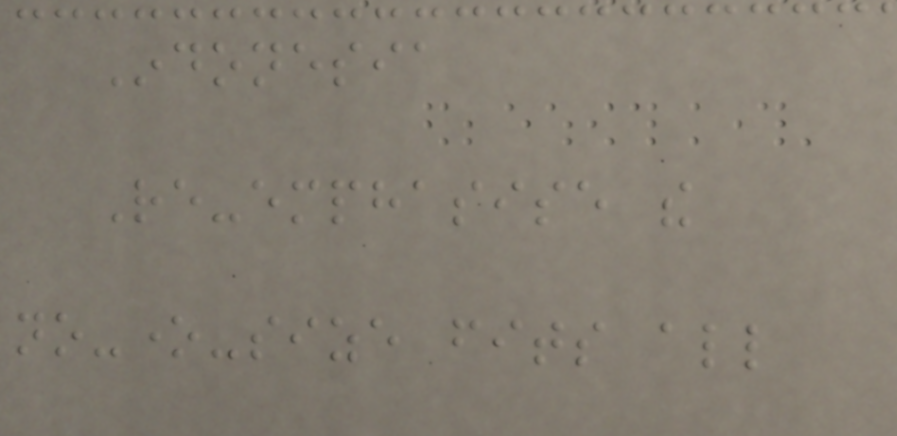Indonesia
Re-emphasise the
no-one-size fits all
